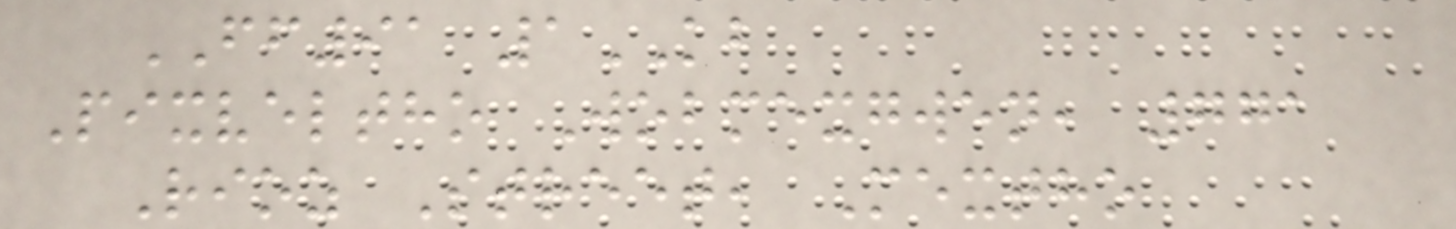FF91 1KB
Pixveltho Wobmexgwen, 771
Rioz Street, Mextho
